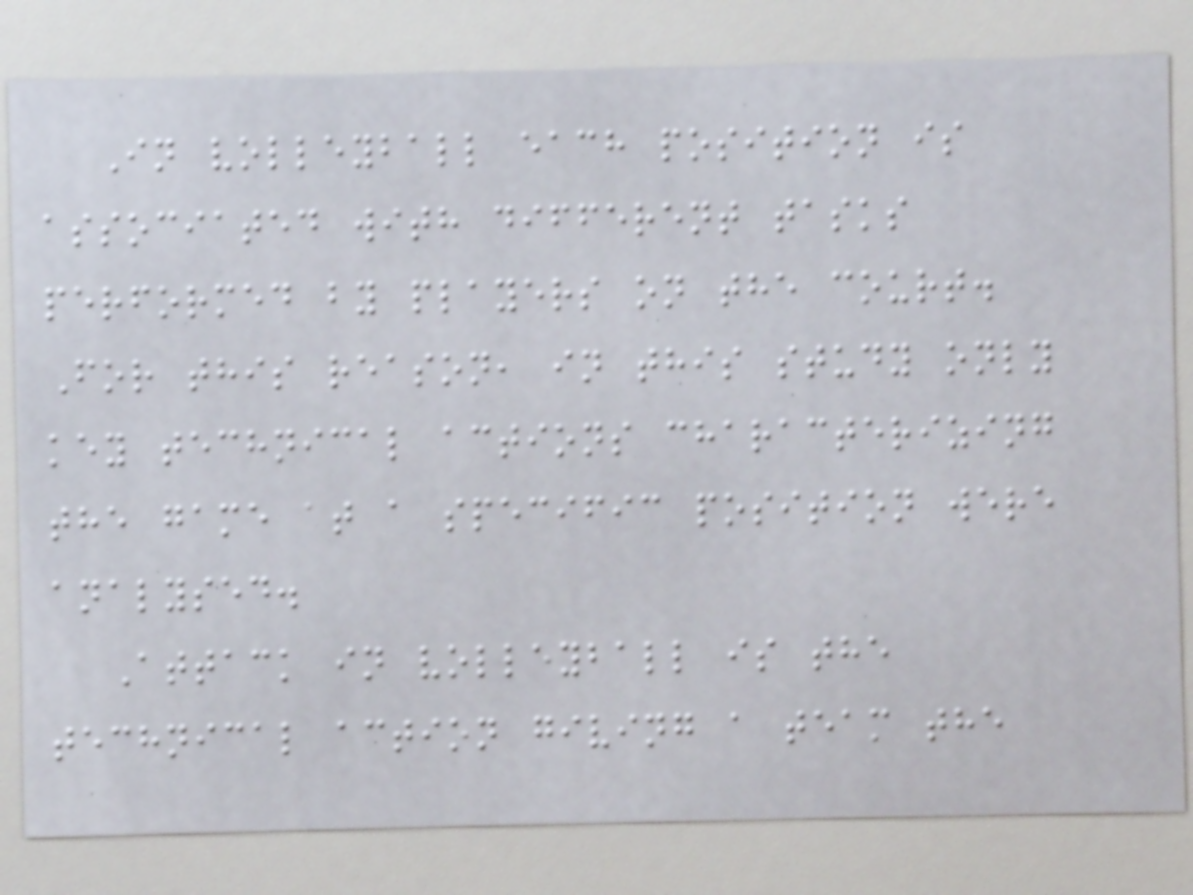In volleyball each position is
associated with different tasks
performed by players on the court.
For this reason, in this study only
key technical actions characterizing
the game at a specific position were
analysed.
Attack in volleyball is the
technical action giving a team the
